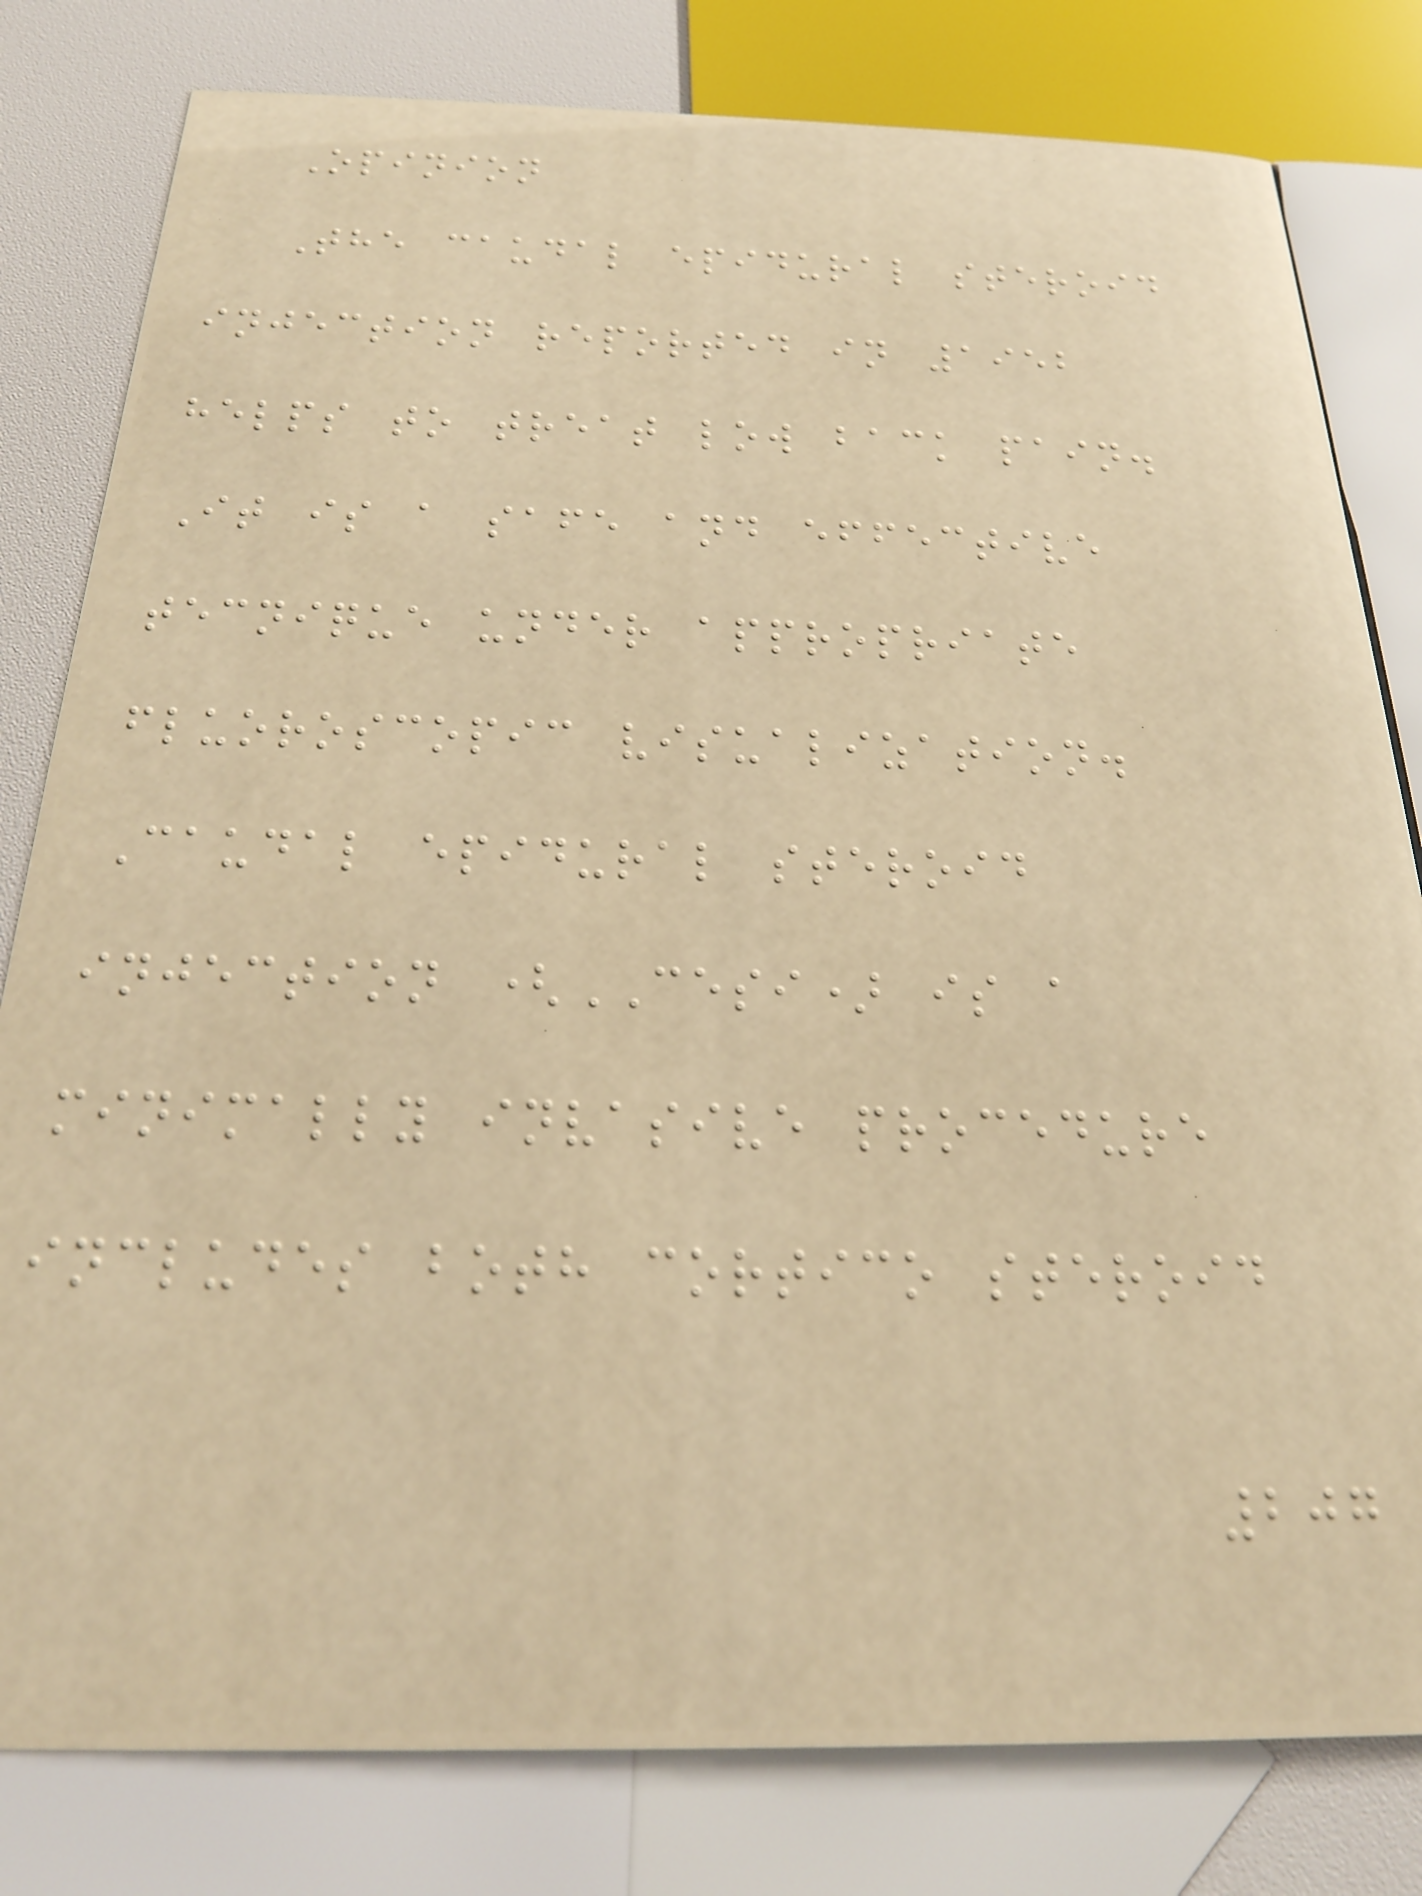Opinion
The caudal epidural steroid
injection reported in 1952
helps to treat low back pain.
It is a safe and effective
tecnique under appropriate
fluoroscopic visualization.
Caudal epidural steroid
injection (CESI) is a
minimally invasive procedure
includes both cortico steroid
207
